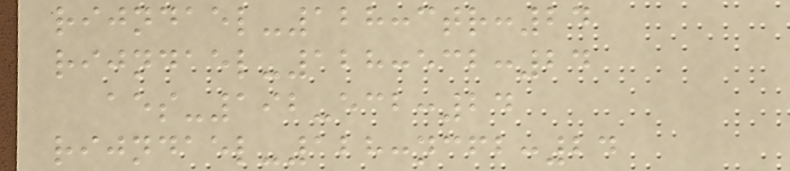rijndael-128:ctr:24
rijndael-128:ecb:24
aes-192-ecb:24
rijndael-128:ncfb:24
